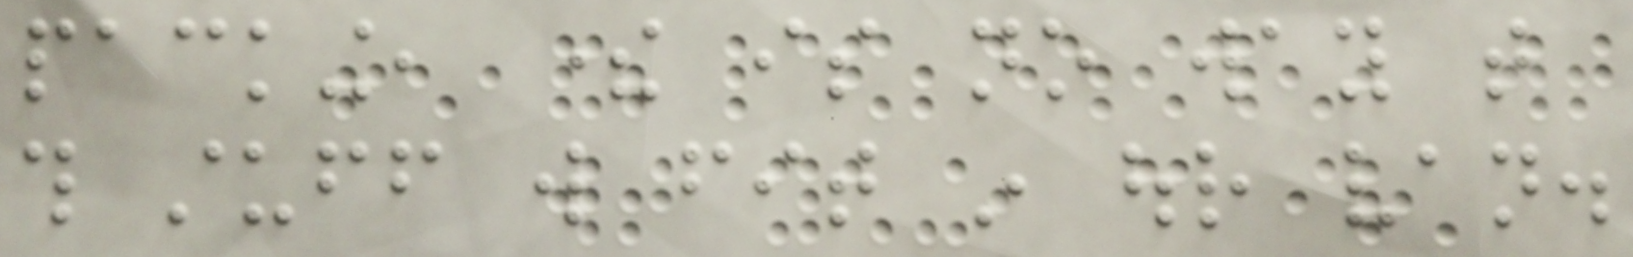packing, there is no way that
this stuff will fit in our van.
